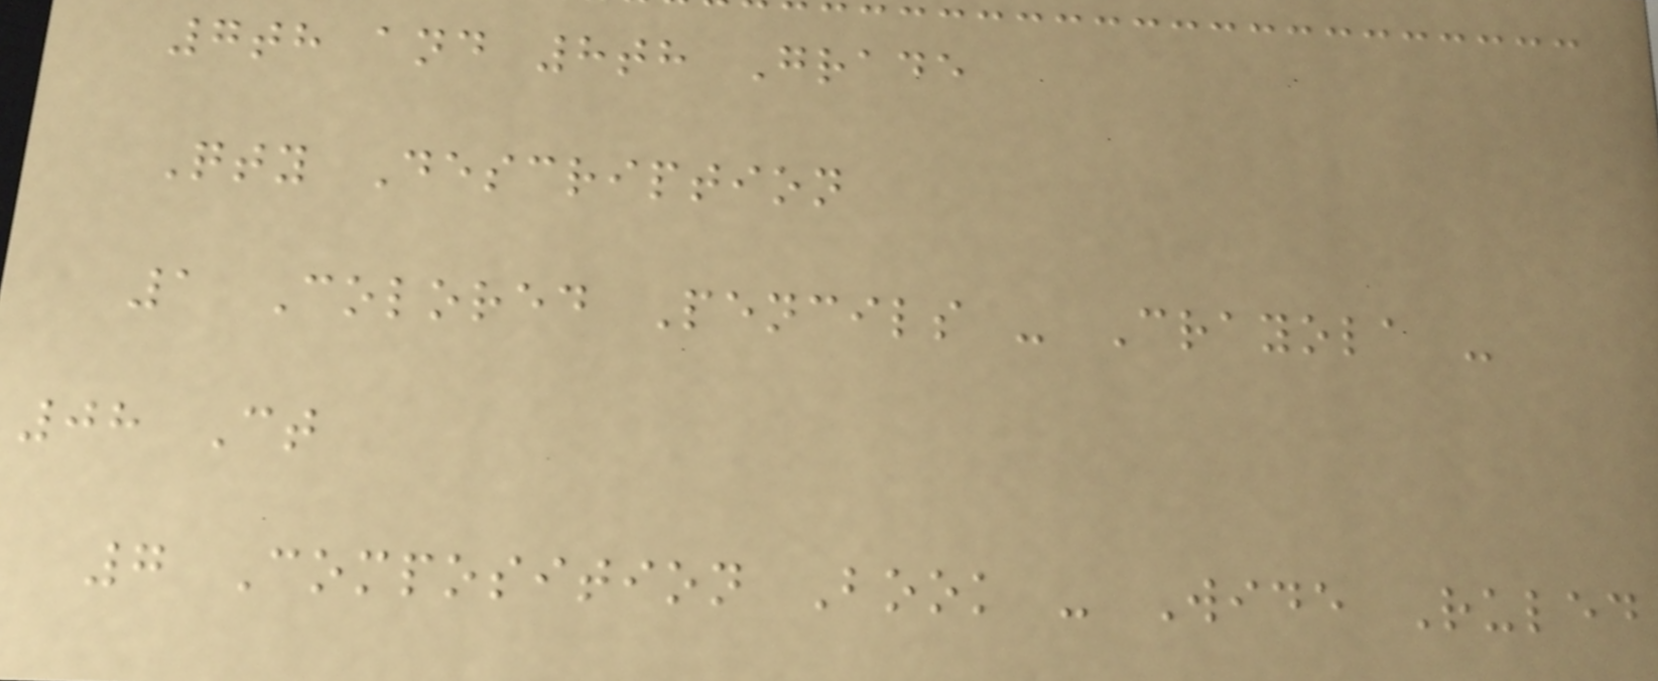7th and 8th Grade
Qty Description
1 Colored Pencils - Crayola -
08 Ct
7 Composition Book - Wide Ruled
